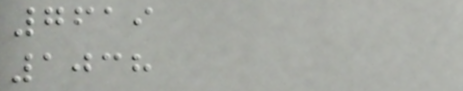7619
1038
